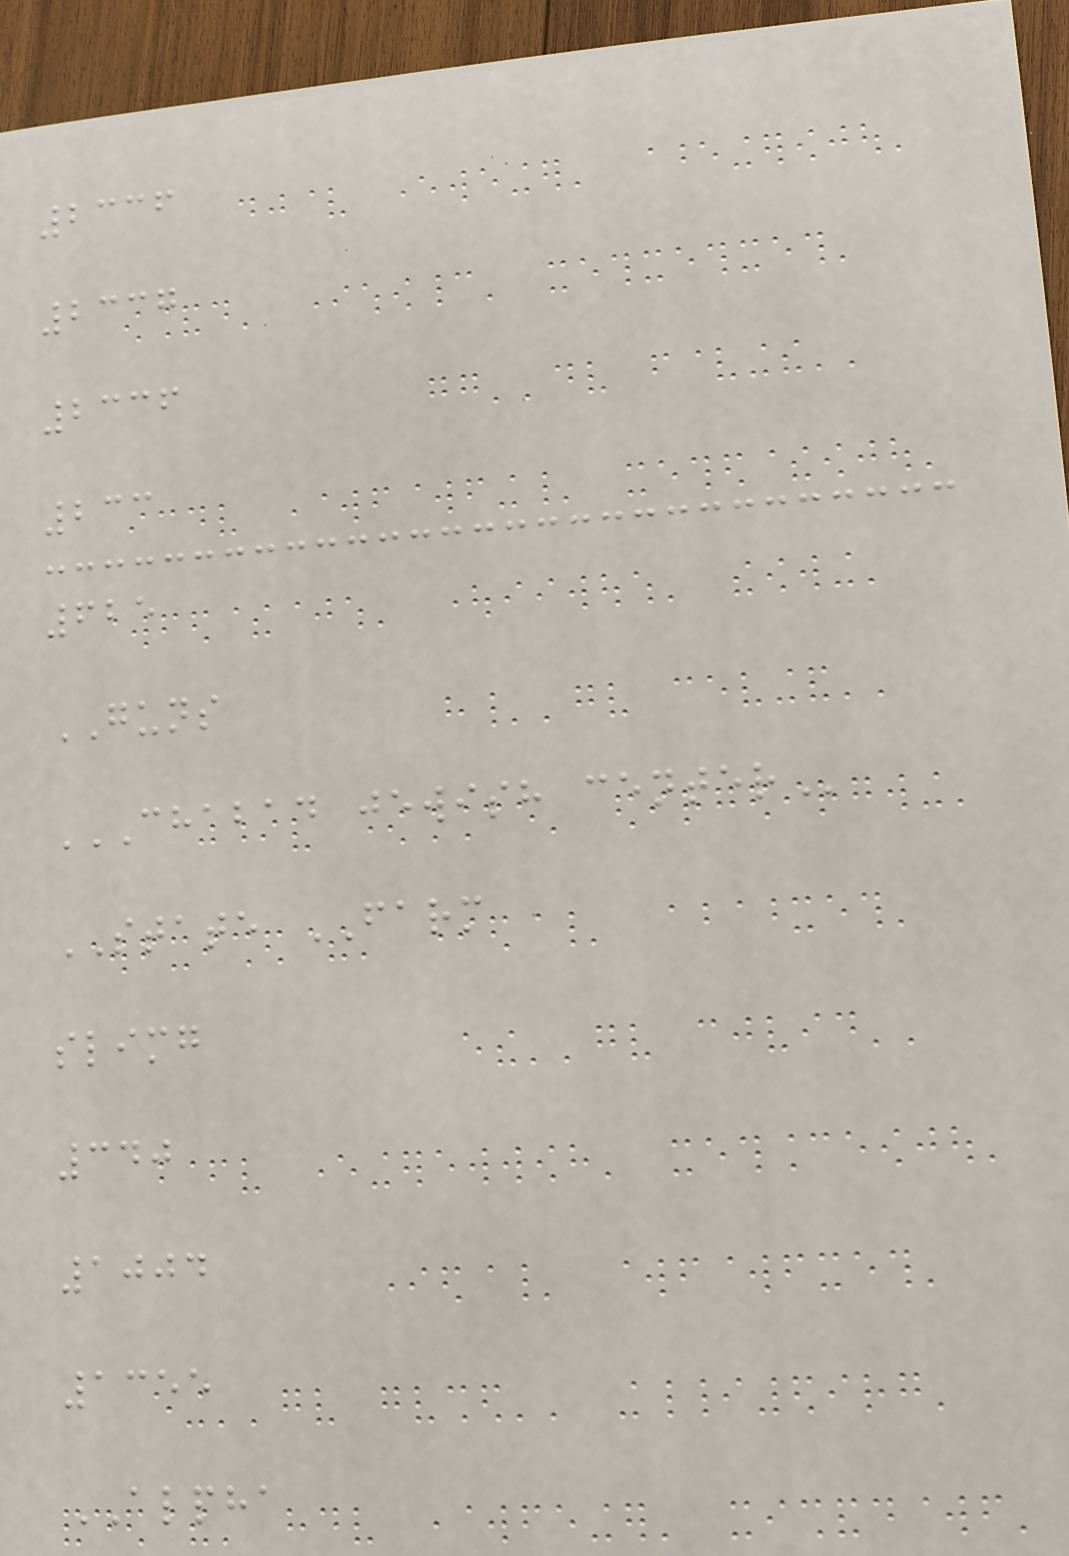2336
2337
2336
233
625
GUNS
CHABAD JEWISH CENTER
STATE FARM
slimg
340
1004
1355
ALPHA
